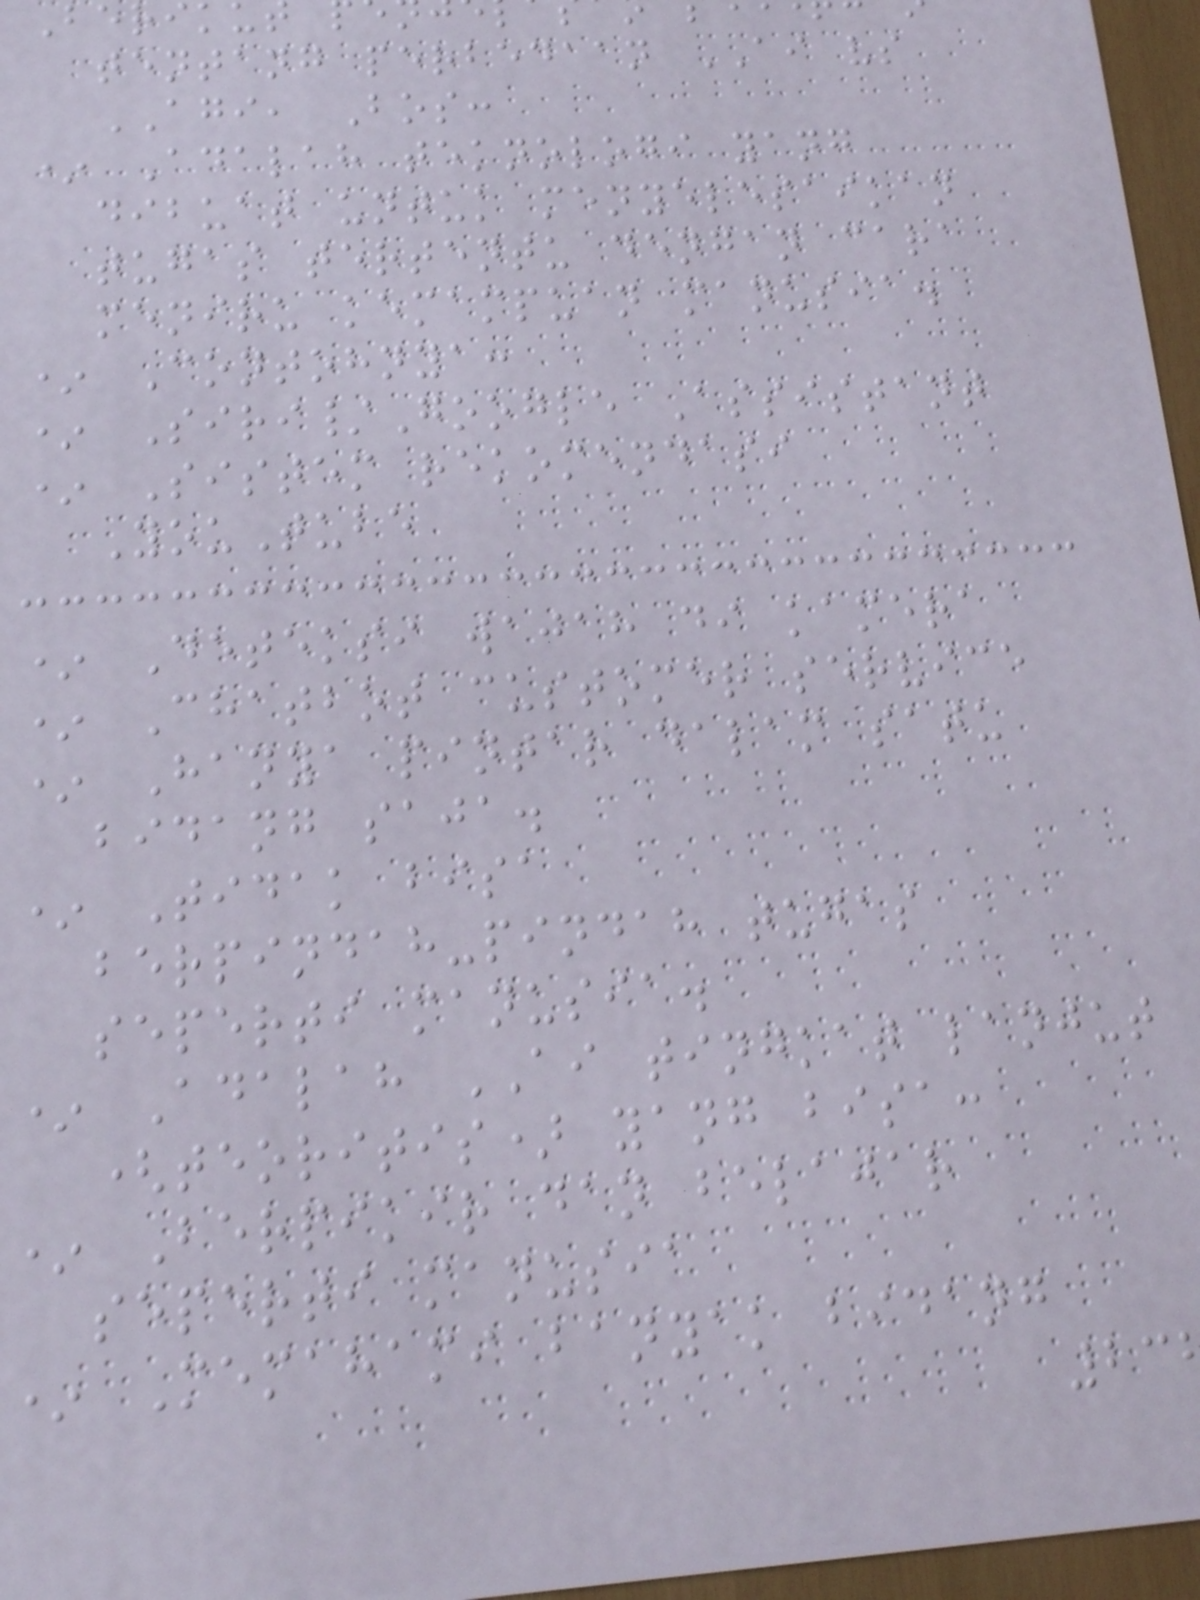tentang perbedaan AI vs
AGI, Bos:
* Adalah teknologi yang
dibuat untuk menyelesaikan
tugas tertentu dengan cara
meniru kemampuan manusia.
* Contohnya:
* Siri/Google Assistant
* Sistem rekomendasi
YouTube
* Deteksi wajah di kamera
* Chatbot customer service
* Hanya pintar dalam satu
bidang saja.
* Tidak bisa
berpindah-pindah tugas
seperti manusia.
* Adalah AI tingkat lanjut
(teoritis) yang bisa:
* Berpikir dan belajar
seperti manusia
* Memahami banyak bidang
